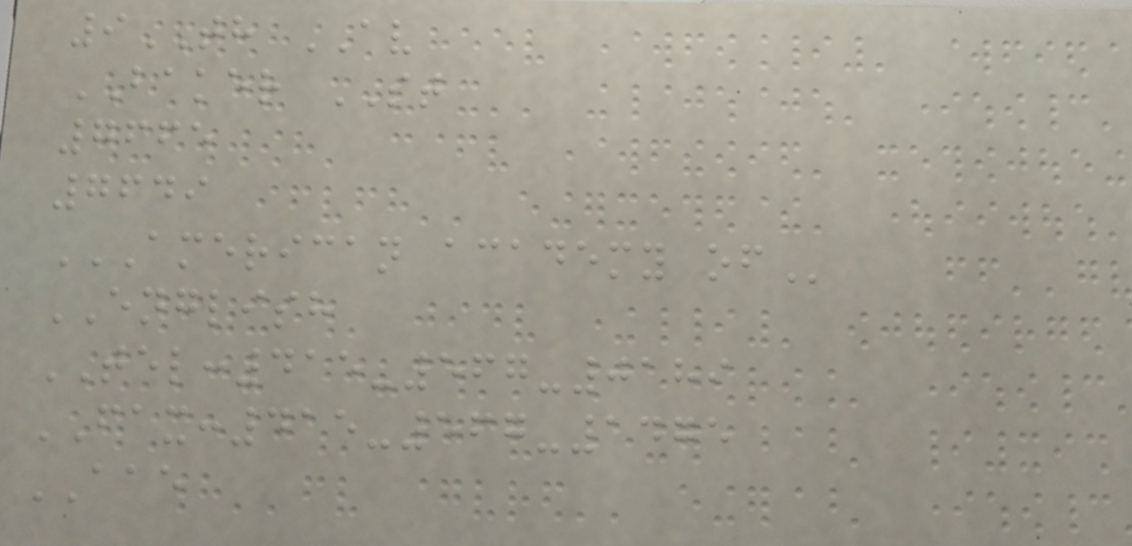9TH AV
BAKER ST
7665
7649
AMERICAN ACADEMY OF
ENGLISH
TEL:415-567-0189
FAX:415-567-1475
AAE
